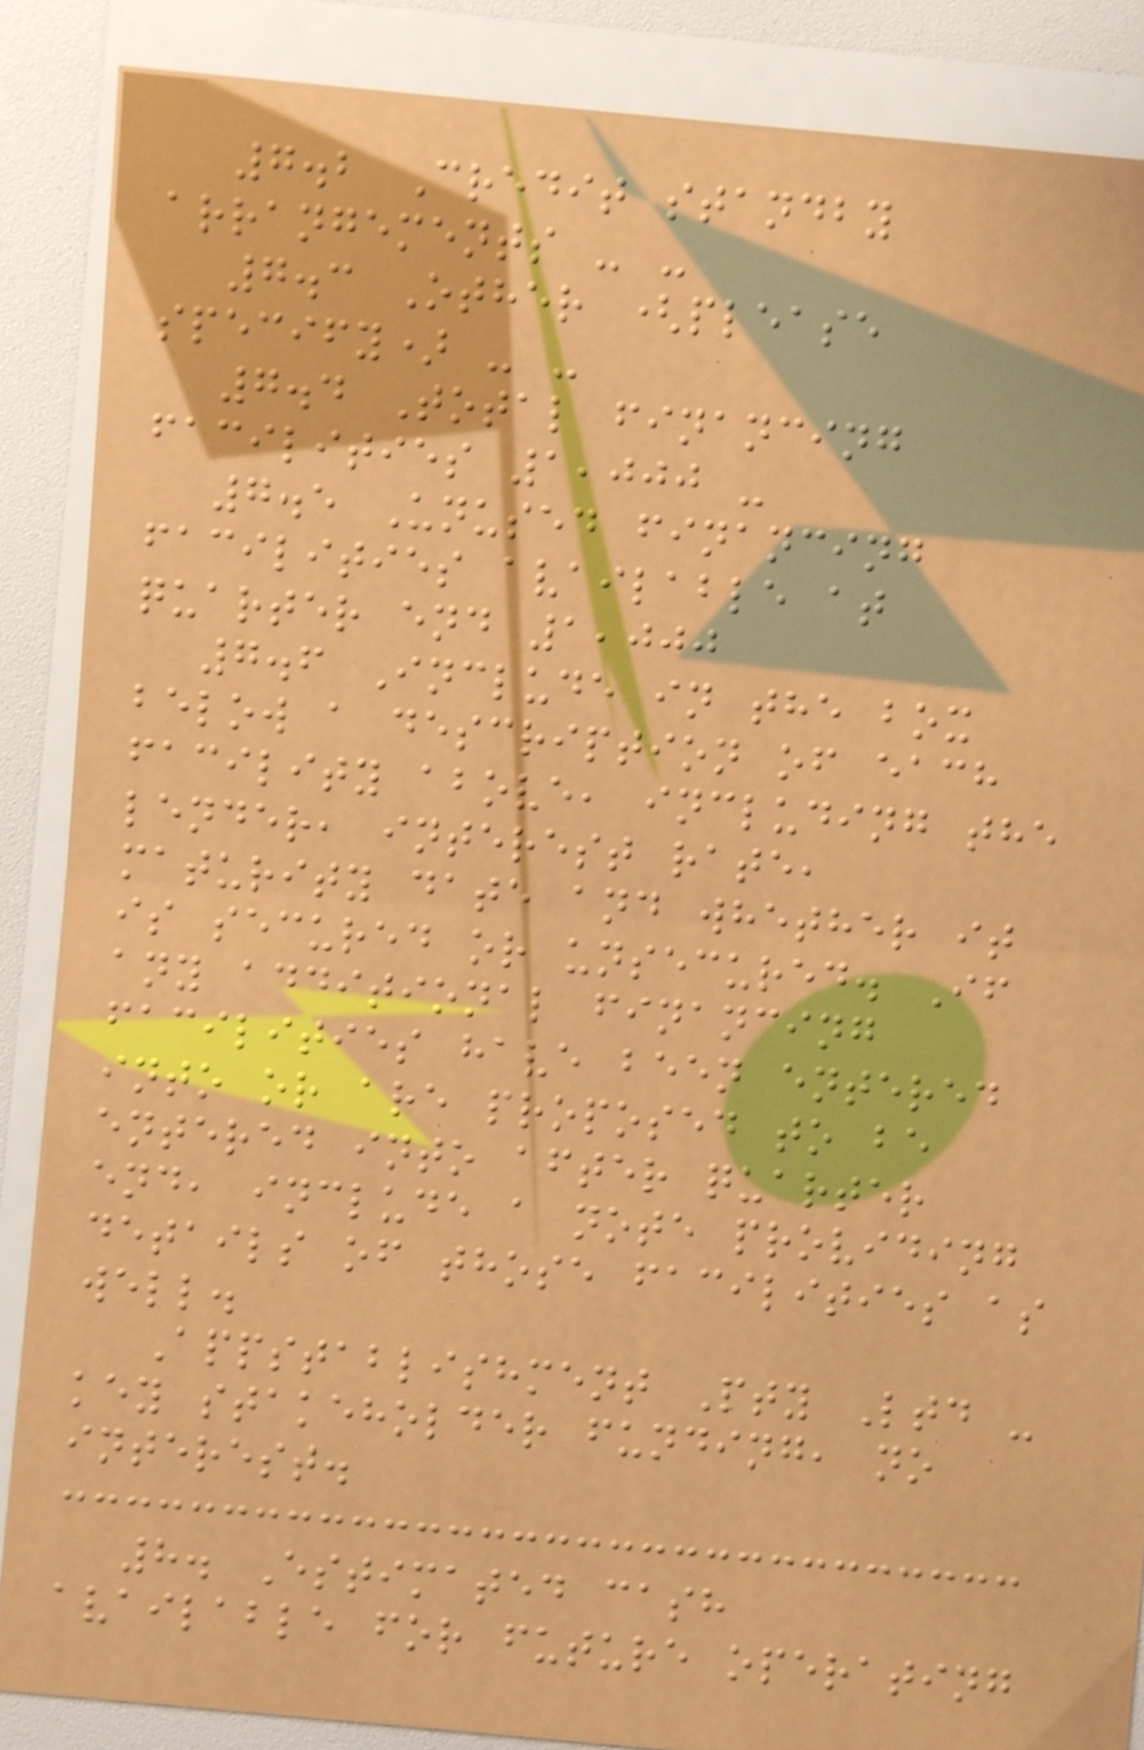7.2 Credit standby
arrangements - -
7.3 Other (please
specify) - -
7.4 Total financing
facilities 1,000 -
7.5 Unused financing
facilities available at
quarter end 1,000
7.6 Include in the box
below a description of each
facility above, including the
lender, interest rate,
maturity date and whether it
is secured or unsecured. If
any additional financing
facilities have been entered
into or are proposed to be
entered into after quarter
end, include a note providing
details of those facilities as
well.
Appstablishment Pty Ltd -
key stakeholder funding, no
interest.
8. Estimated cash
available for future operating
